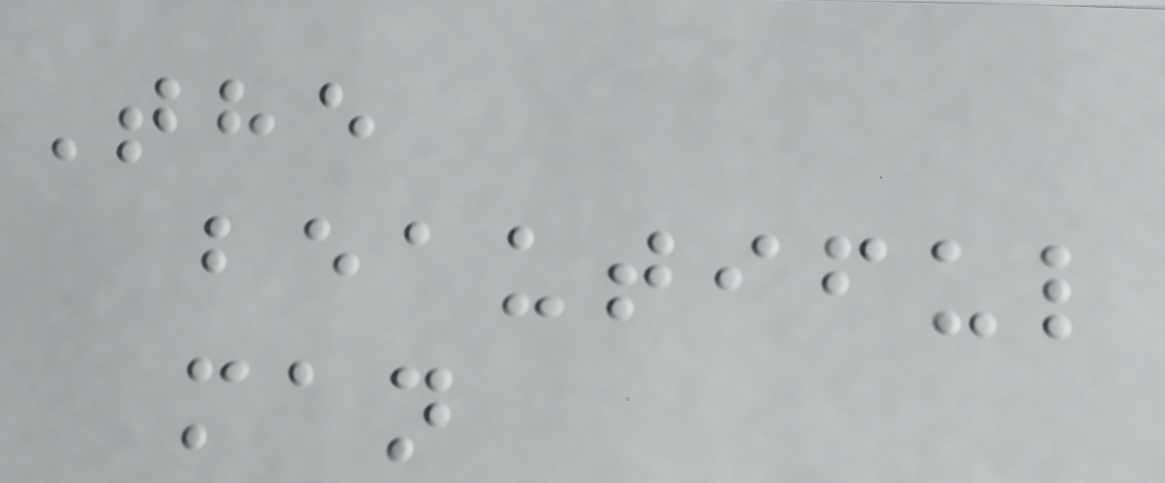The
beautiful
man
